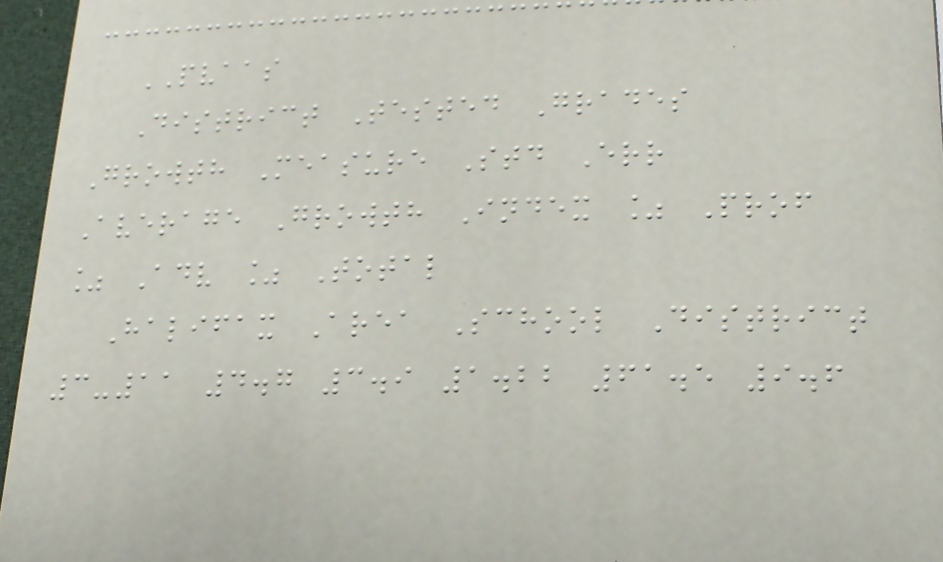PVAAS
District Tested Grades
Growth Measure Std Err
Average Growth Index % Prof
% Adv % Total
Halifax Area School District
3-11 4.7 3.9 1.22 61.5 9.6
